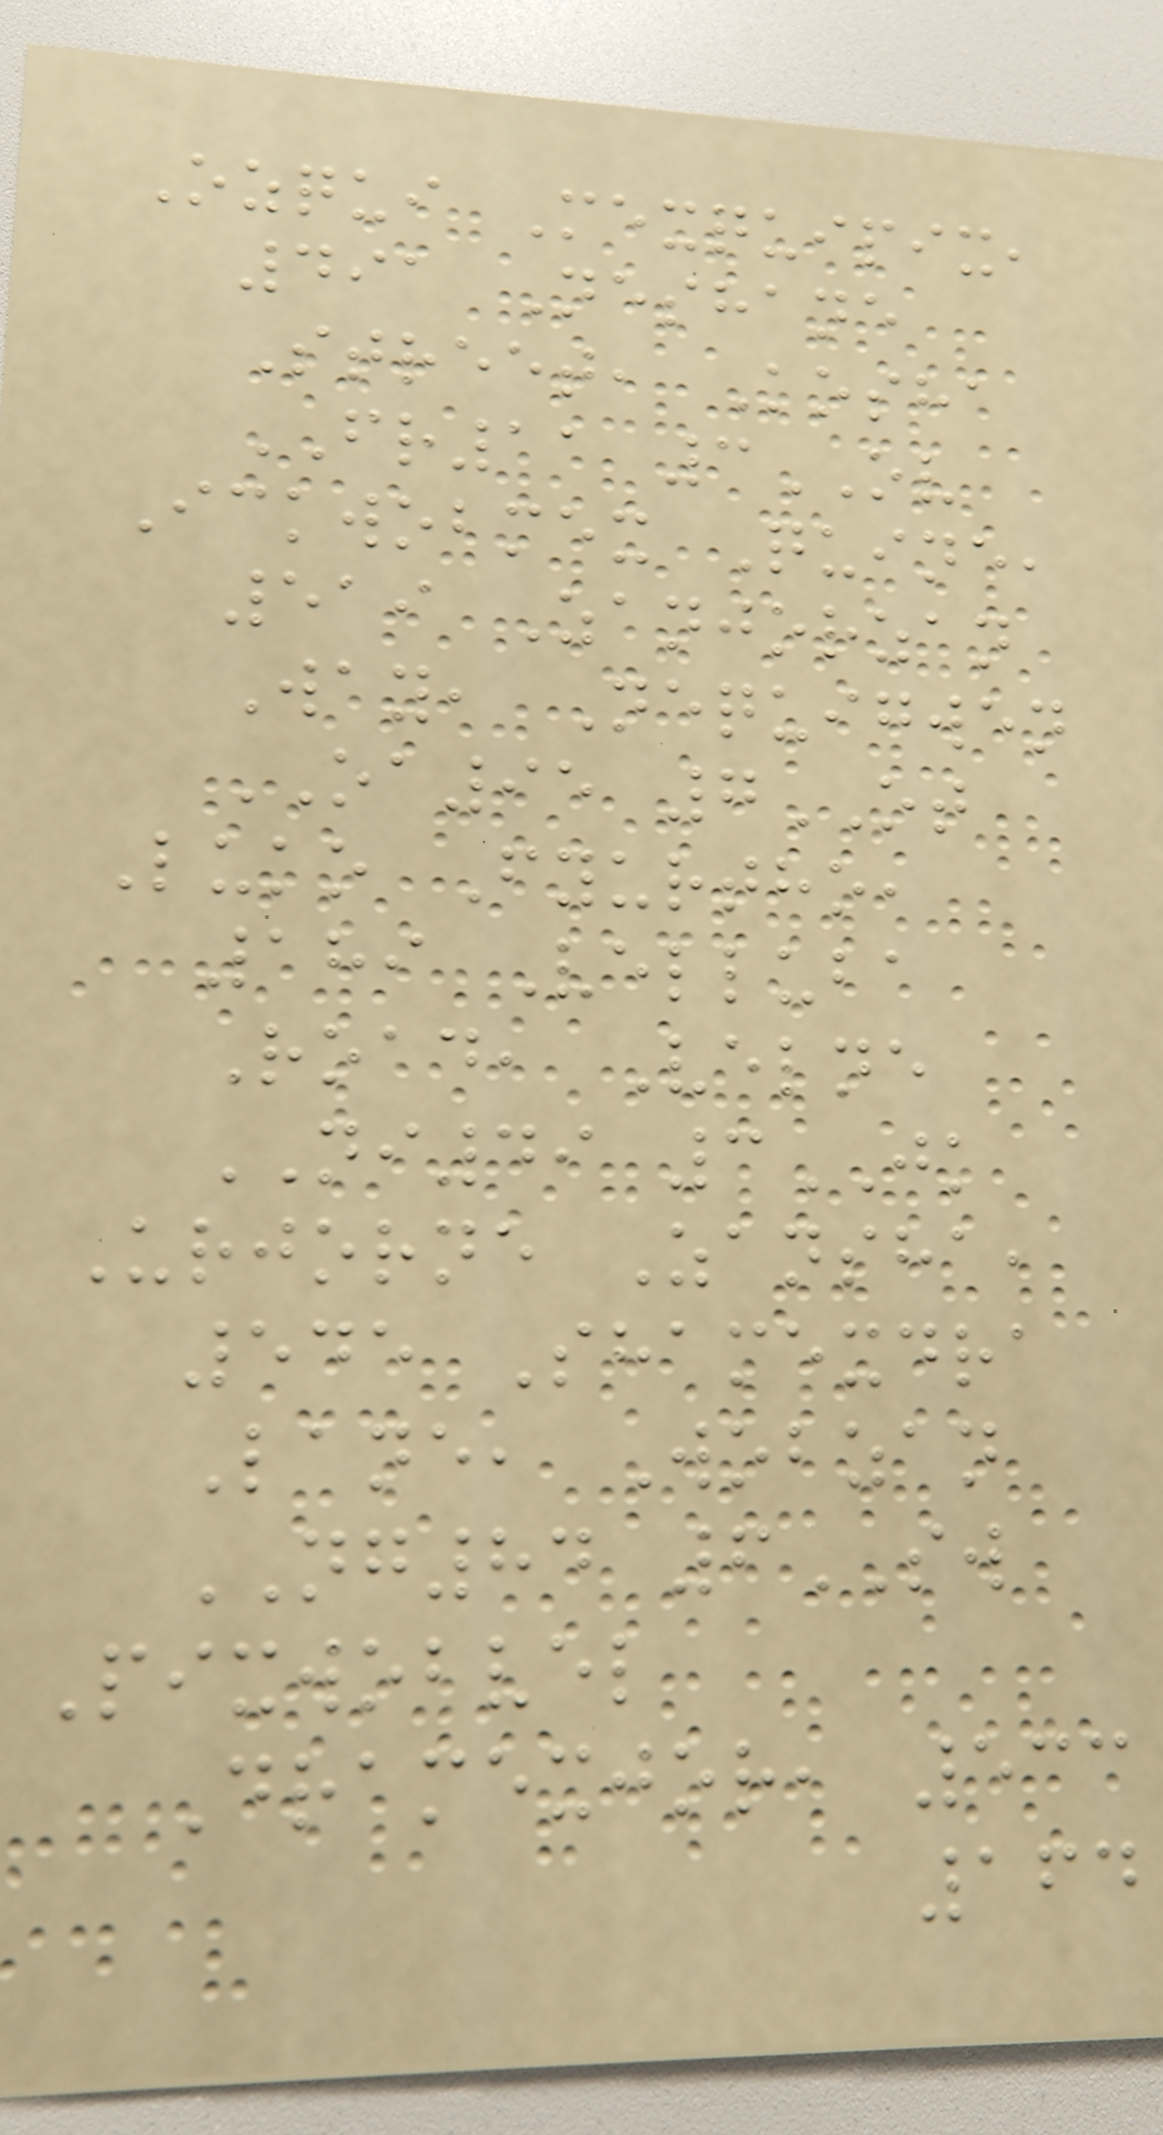Ozqui Mexquipix,
491 Neshane
Street, Kosha
FR11 3OV
Ickwobmex Quine,
519 Zanjorzan
Way, Nequigwen
OA95 7OT
Luko Fyurtho,
189 Velluba
Road, Velne
NI49 3JK
Urjorne Zansha,
545 Shamexdra
Lane, Wobzan
NG84 6SW
Pixwobvel
Dramexjor, 533
164
